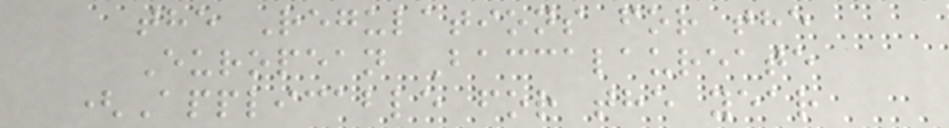the Regulations for the
European Baccalaureate
(Applicable for the year
